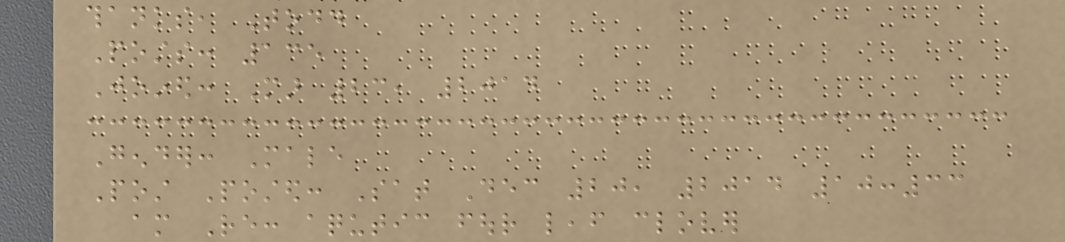thanks, Todd
Posts: 135
Joined: Mar 23, 2014
Gender: Male
Post Posted: Sat Dec 20, 2014 10:33
am Re: aqutic four leaf clover
